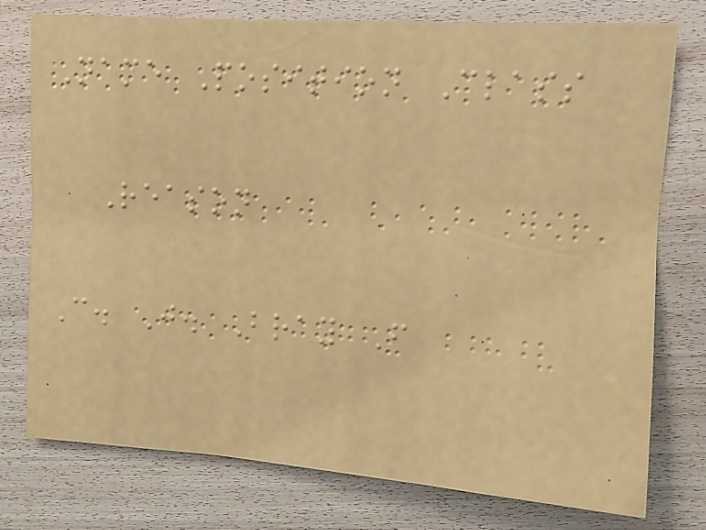Name Position Class
Reason
C. J. Bray F
